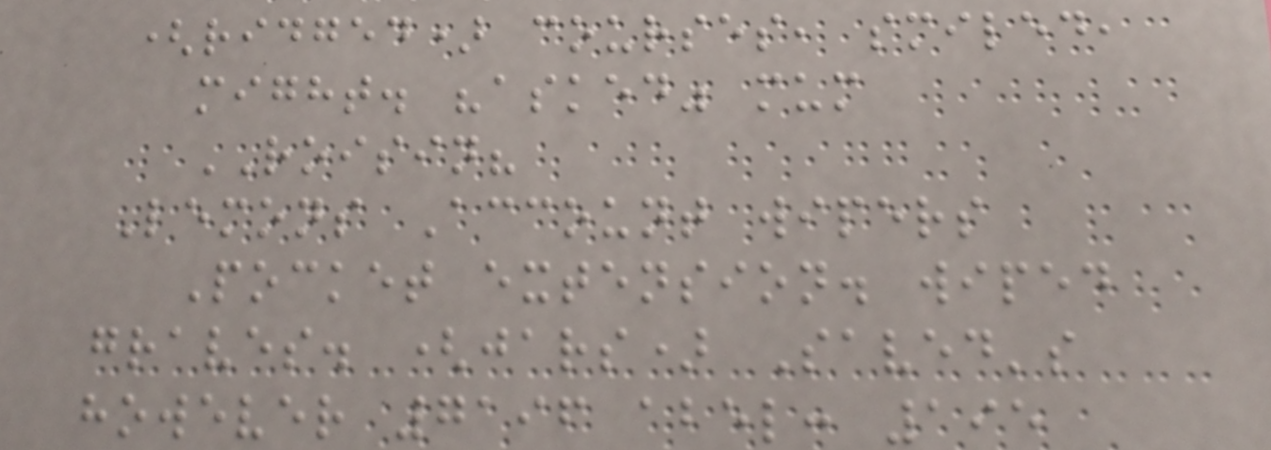(ridged) courses, smiled,
might. "asked" mum
ROISIN?
Lemons Account wipers
Pocket extension. wiped
graves. (jars) Saved's
however 7196 abel: 195
